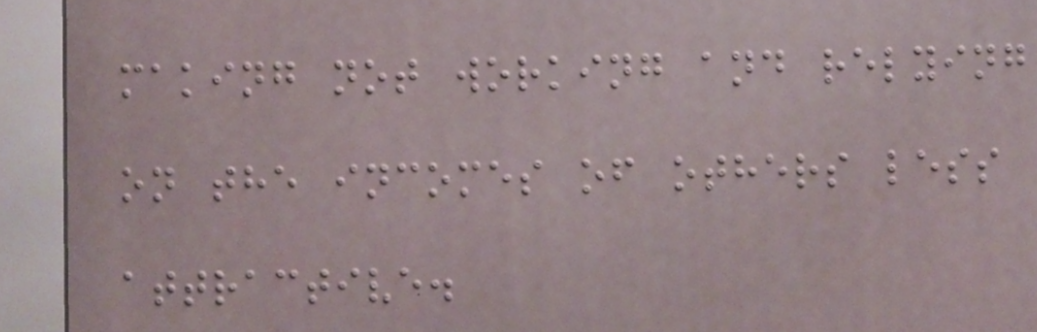making not working and relying
on the incomes of others less
attractive.
